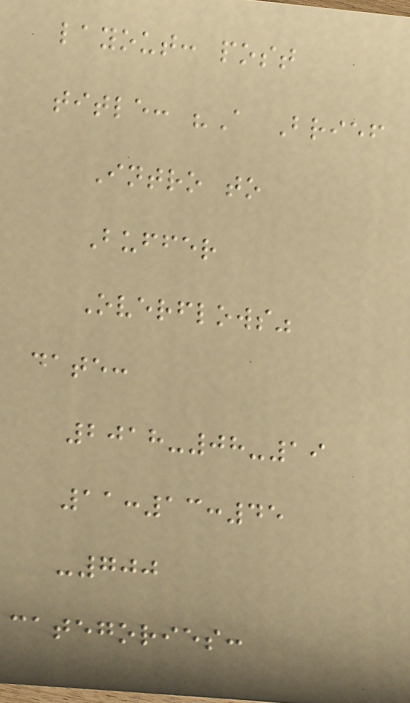layout: post
title: "A Brief
Intro to
Buffer
Overflows"
date:
2018-08-19
11:13:45
-700
categories:
